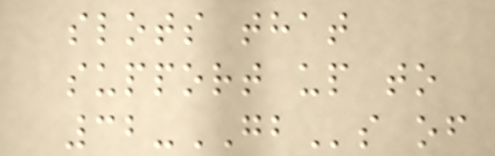slots that
support up to
32-GBs of
